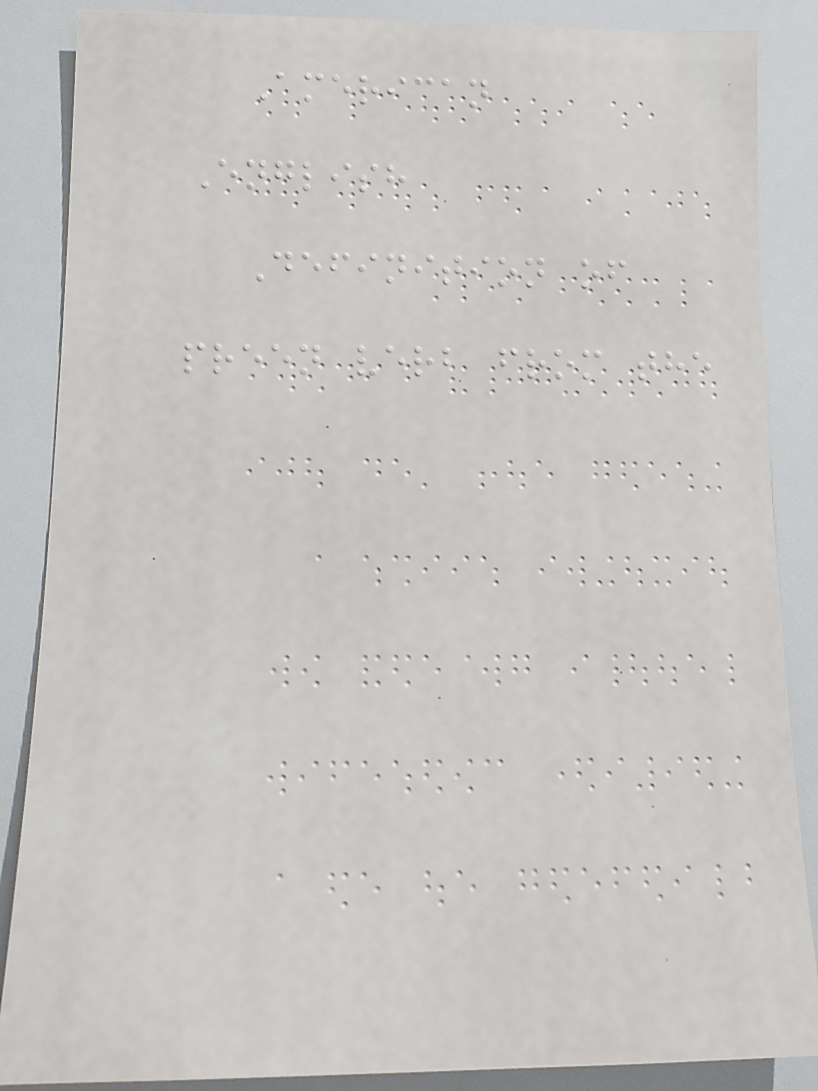American
English
Definition of
preen verb from the
